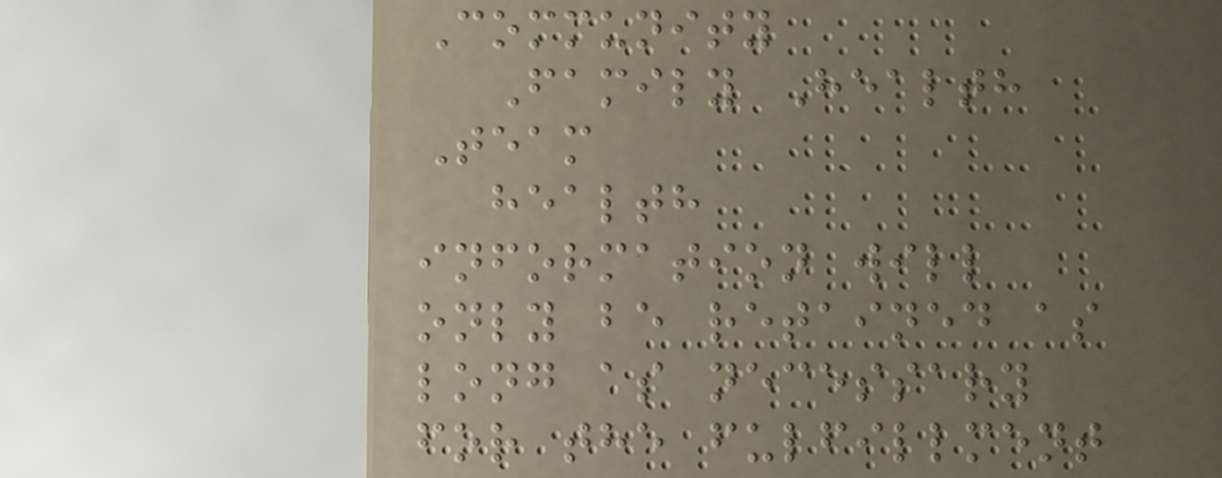Community
Family Health
Team
health
information will
only be retained as
long as necessary
for the fulfillment
